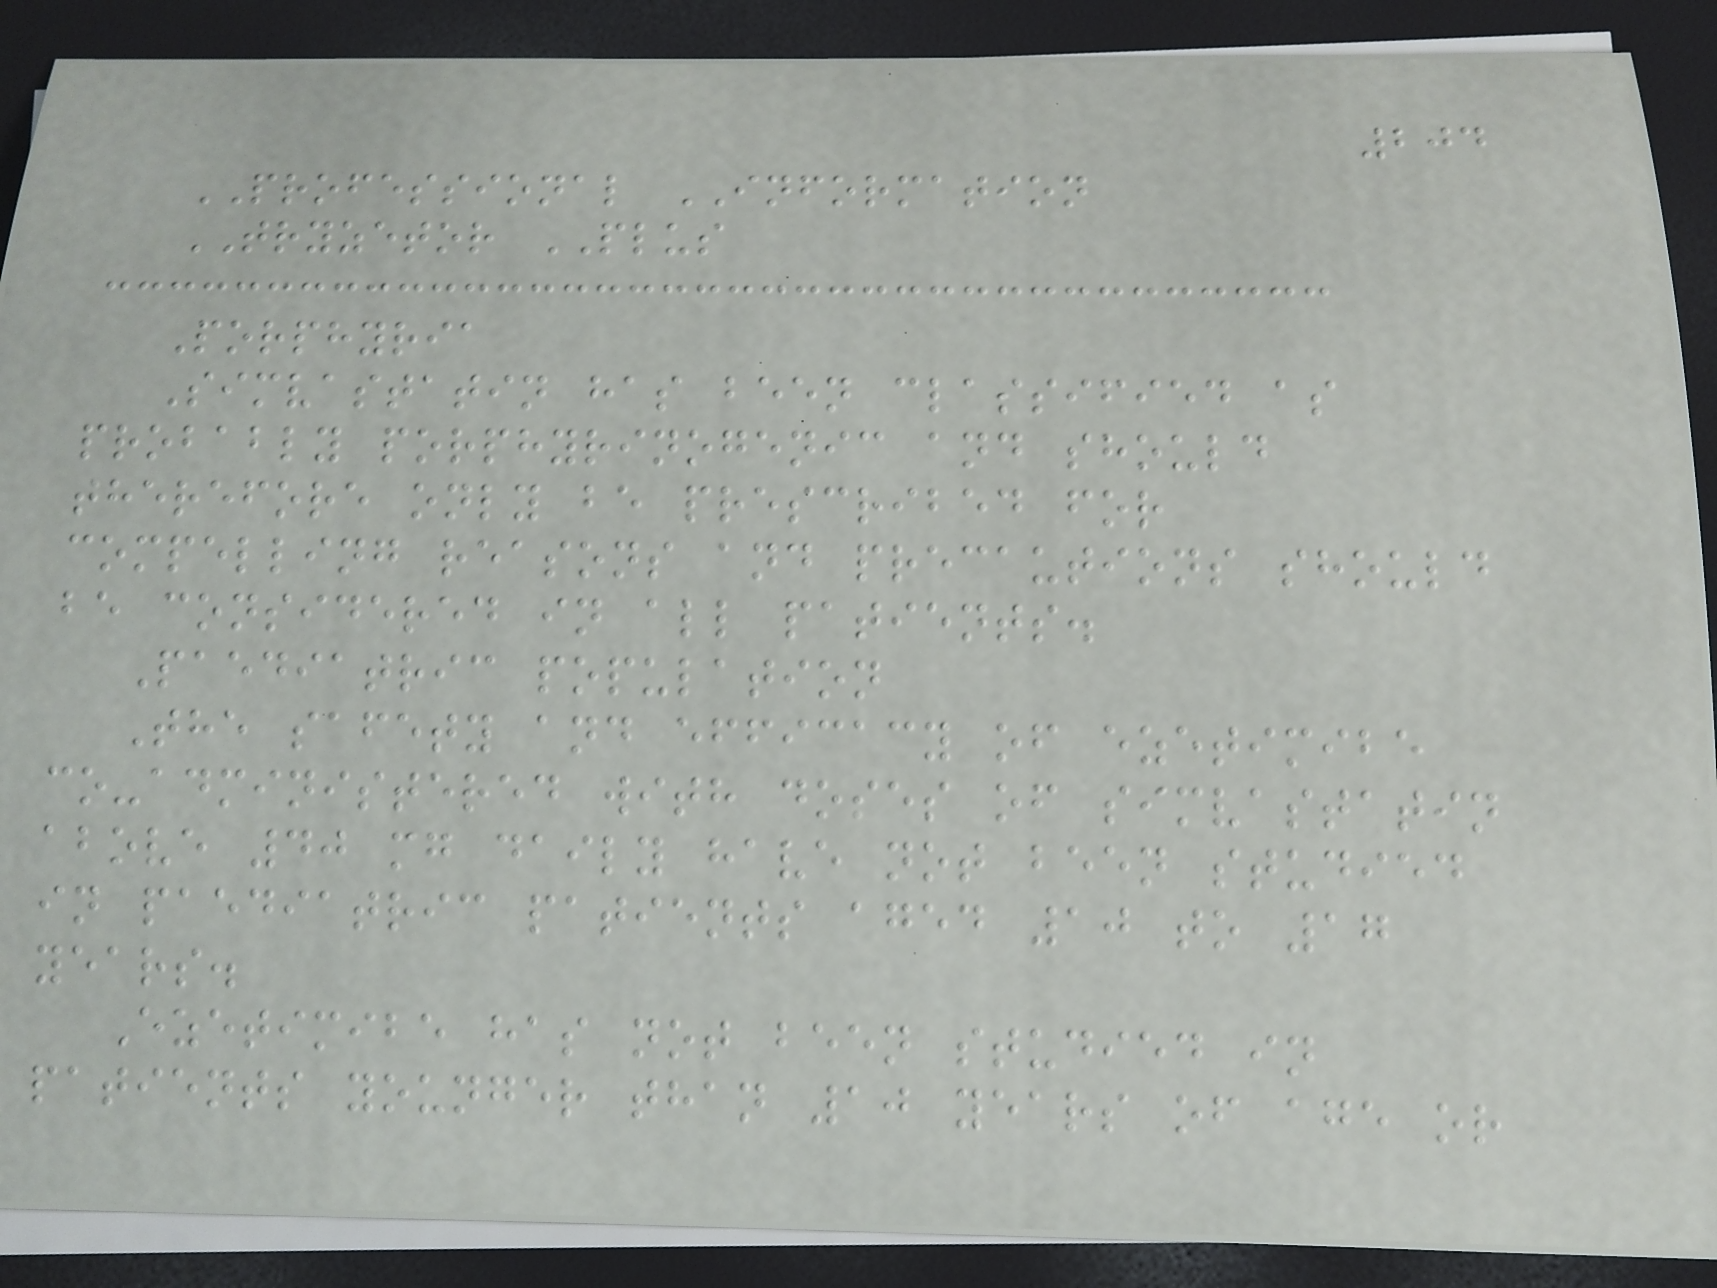204
PROFESSIONAL INFORMATION
TRYZETOR PLUS
Porphyria
Simvastatin has been classified as
probably porphyrinogenic and should
therefore only be prescribed for
compelling reasons and precautions should
be considered in all patients.
Paediatric population
The safety and efficacy of ezetimibe
co-administered with doses of simvastatin
above 40 mg daily have not been studied
in paediatric patients aged 10 to 17
years.
Ezetimibe has not been studied in
patients younger than 10 years of age or
